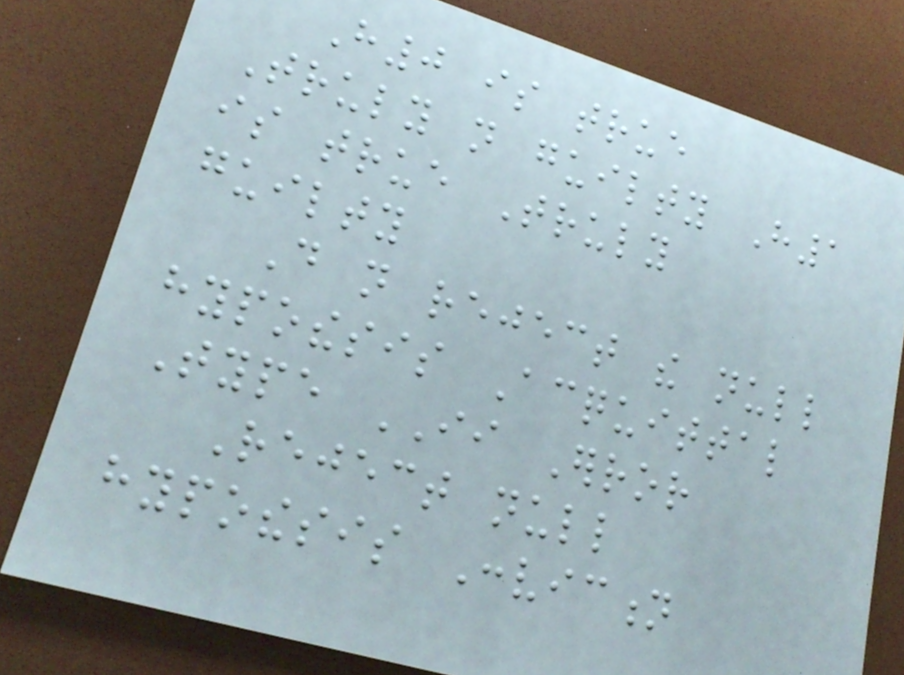H0 is true
Truly not guilty H1
is true Truly
guilty
Do not reject the null
hypothesis Acquittal
Type II Error
Reject null
hypothesis Conviction
